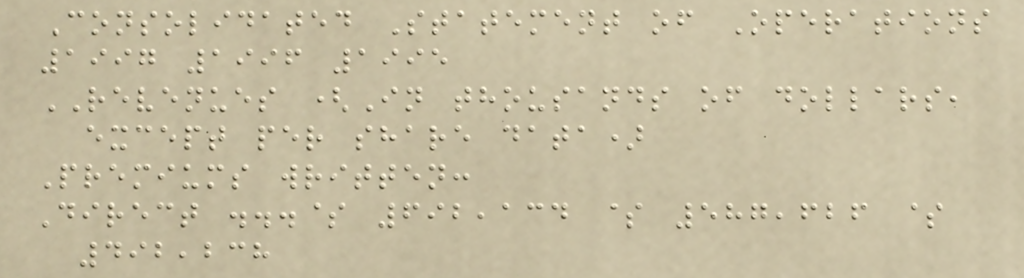Consolidated Statement of Operations
1997 1996 1995
REVENUES (In thousands of dollars,
except per share data)
Premiums written:
Direct ...$ 692,134 $ 587,626 $
492,238
